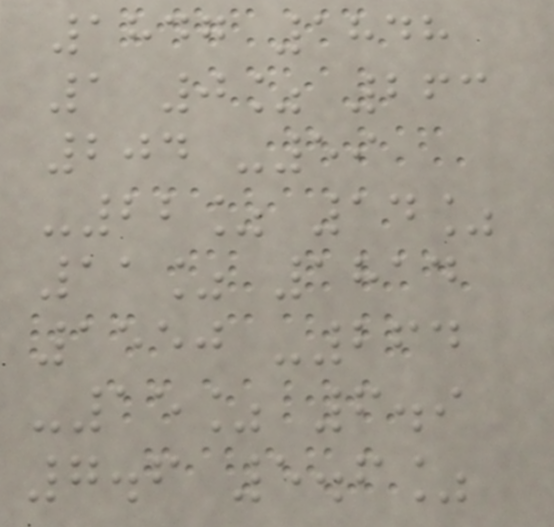1847 1848
1 0% 263
204 -59
-22% 14%
11% 1814
1550 -264
-15% 6.9
7.6 5.6%
